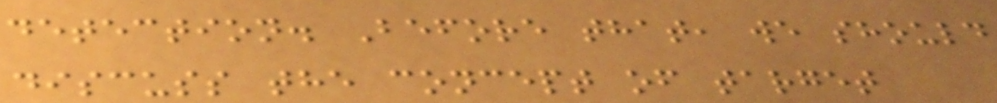detection. Before that, we should
discuss the concept of target
